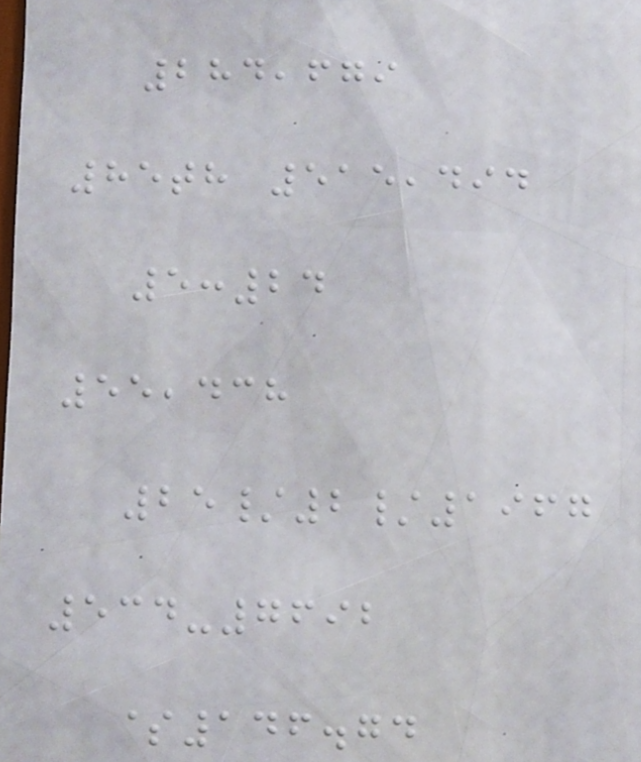284,679
85th 515,494
5:24
55,438
25/2/1967
534-7692
$146.74
